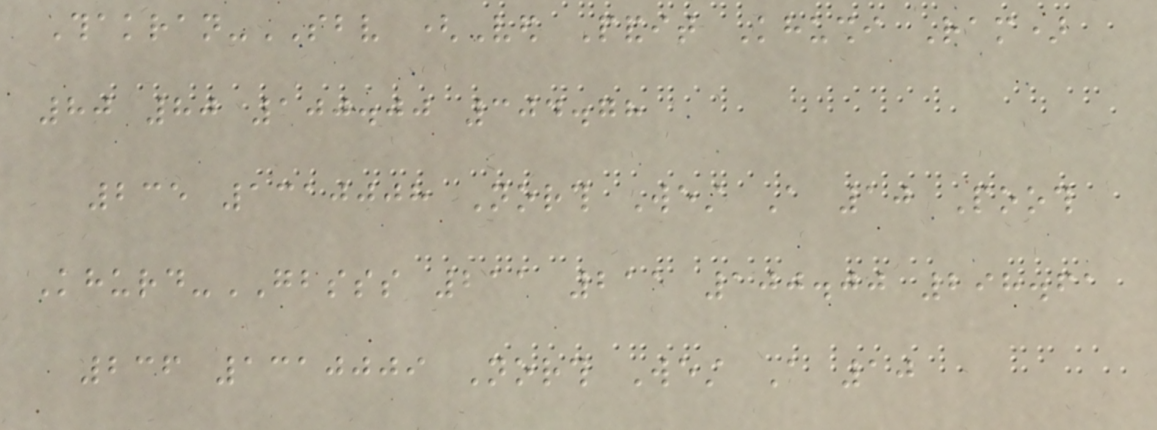Thakran-SBV (Ved Pandit Khushi Ram)
80 80 100.00 304.78
235 1310008 North West A 10 Pooth
Khurd-GBSSS 211 211 100.00 298.61
236 1310009 North West A 10
